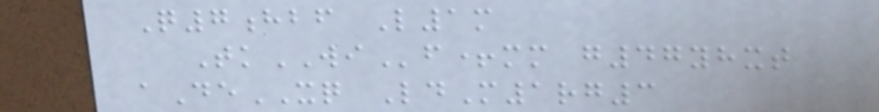Q7hbf L1m
TkWIf+mm g47yhxt
aDeXQ LdM1rg3
